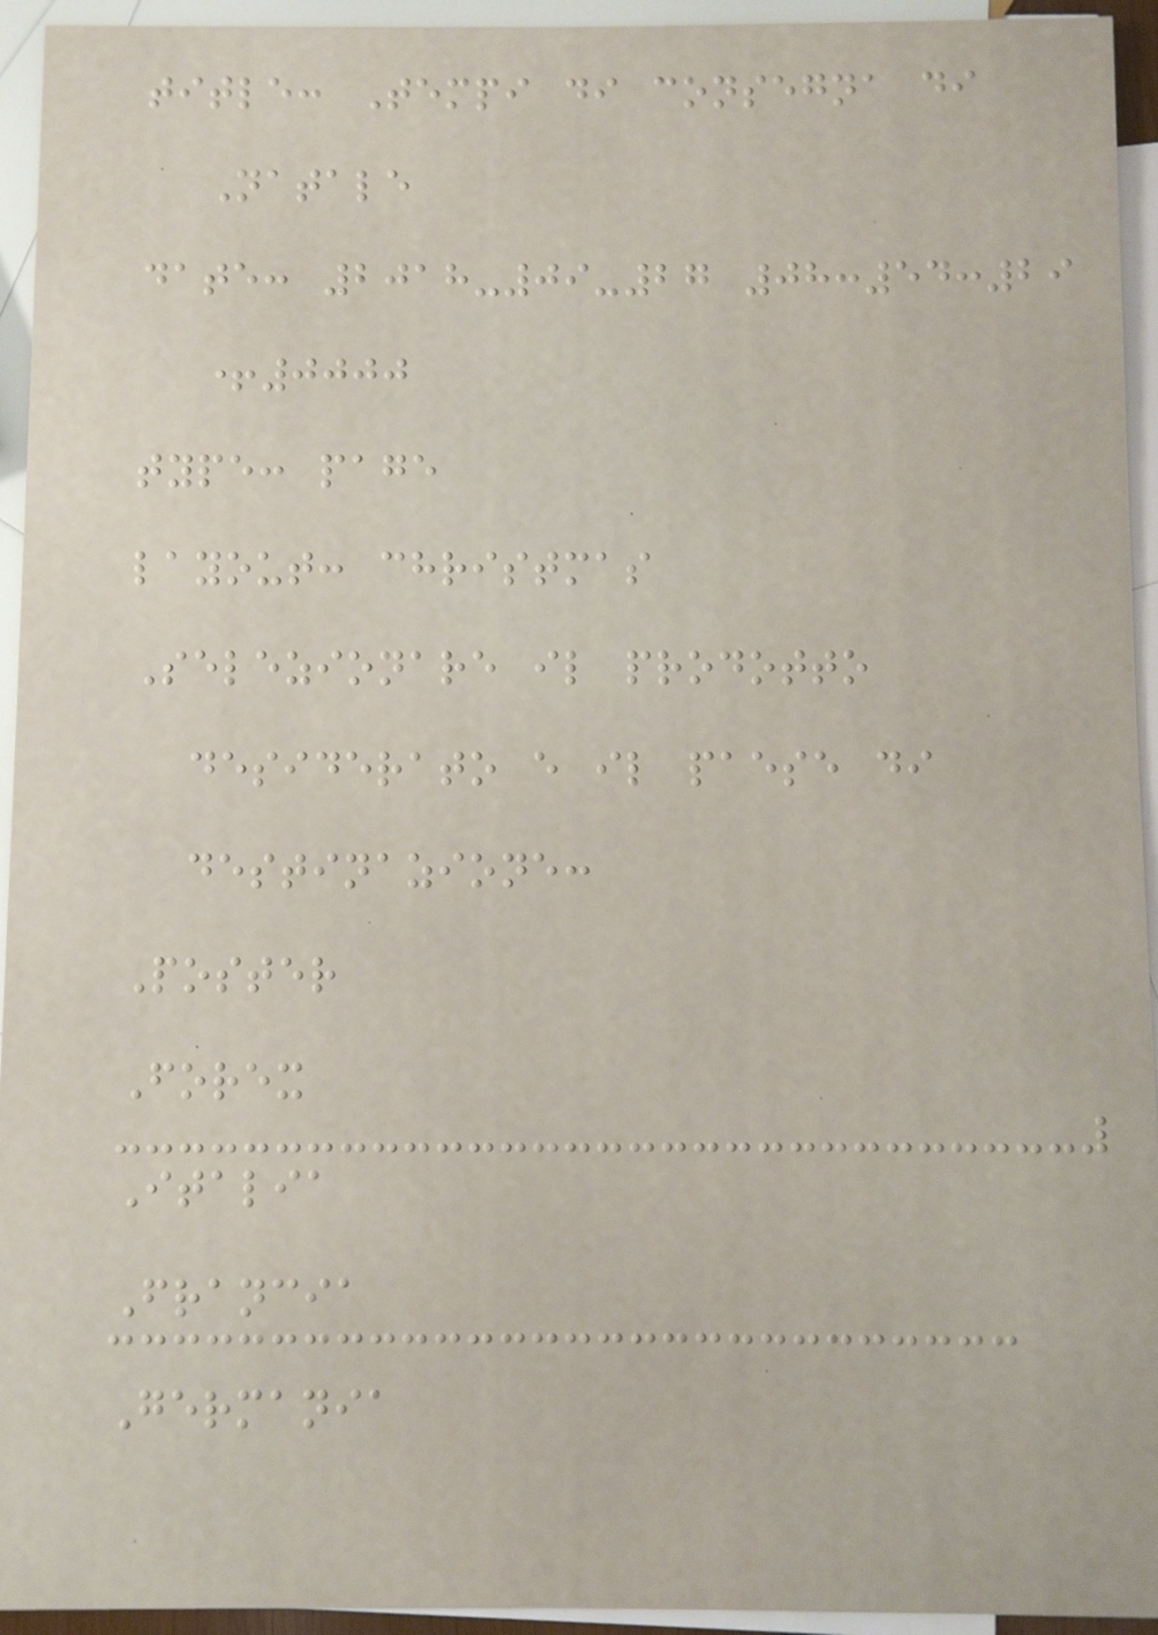title: Tempi di consegna di
Natale
date: 2018-09-27 08:54:29
+0000
type: page
layout: christmas
Selezionare il prodotto
desiderato e il paese di
destinazione:
Poster
Forex
Italia
Francia
Germania
